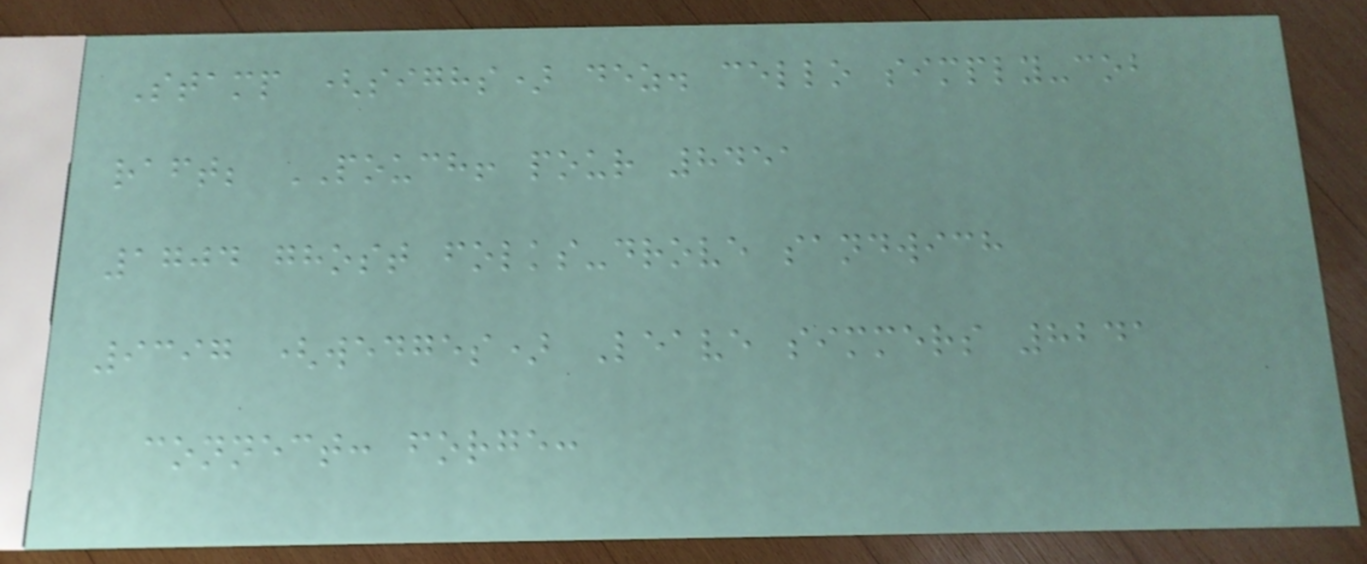Stamp (sighs) dez. cello simply-cob
raft; POUCH! pour 8451
1704 ghost folks-drove sandwich
9397 (wedges) Leave simmers 8241
connect: forge:
